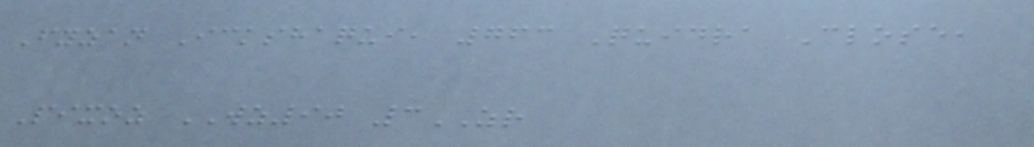Fyzan Ickshaqui, 763 Quidra Close,
Pixoz WZ90 3ZR
